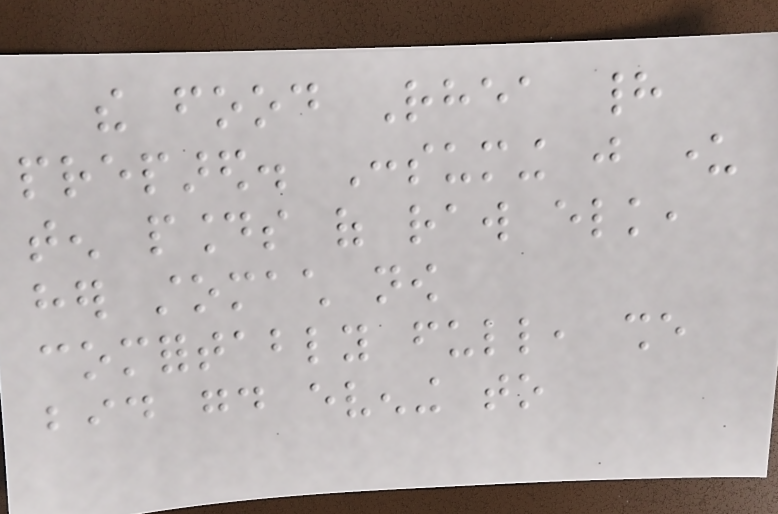the food Rhea had
prepared. Consuming just under
ten pounds of raw elk,
her stomach now
comfortably full, she
bid good evening to
